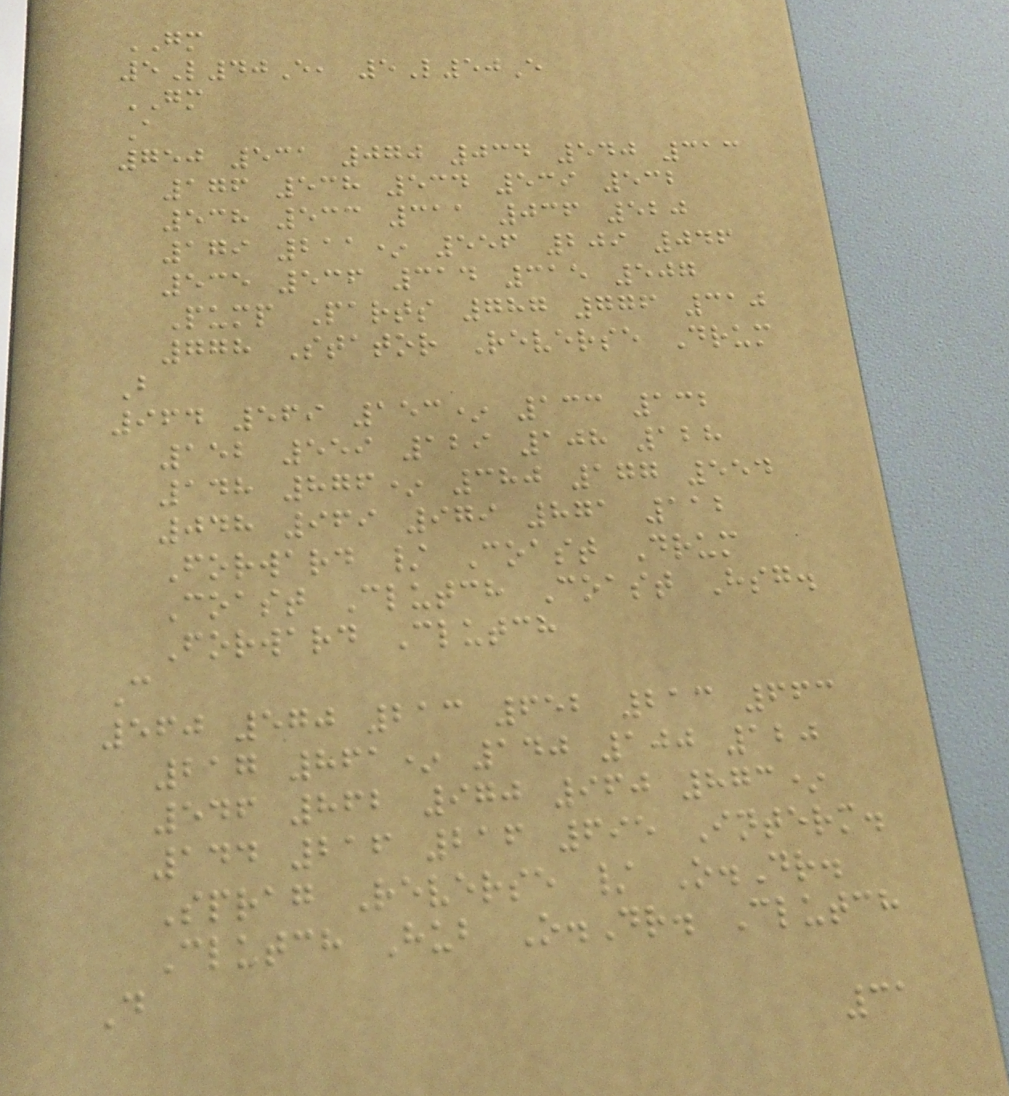GM
5L40E, 5L50E
GM
A
750 531 070 034 540 313
176 538 534 539 532
538 533 311 036 520
179 211* 556 209 046
535 536 314 315 507
Pump Parts 787 776 310
778 Stator Reverse Drum
B
964 569 153* 133 132
152 559 129 108 128
148 876* 380 177 554
048 969 979 871 112
Forward / Coast Drum
Coast Clutch Coast Hsg.
Forward Clutch
C
560 570 213 652 213 663
217 861* 140 100 120
546 862 970 960 873*
144 216 216 695 Interm.
Sprag Reverse / O.Dr.
Clutch Hub O.Dr. Clutch
D
31
